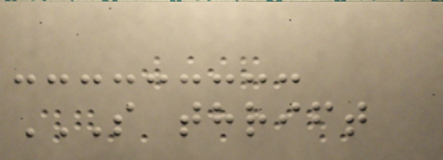S THRIFT
